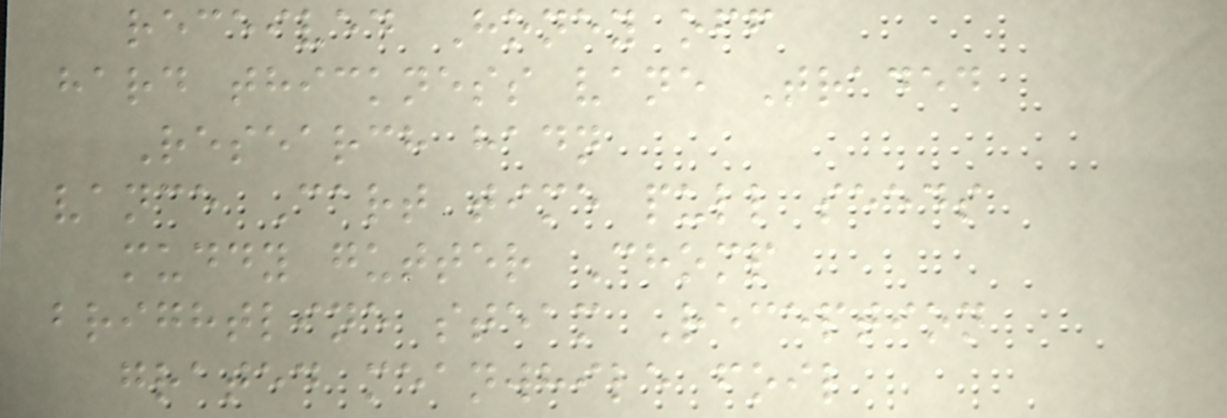received Honey off
hard thickness vane Traded
Research hadn
vance Cart time pull seeds
muddy gutter Chomp
brightline steam Reception
grated meanwhile foil
